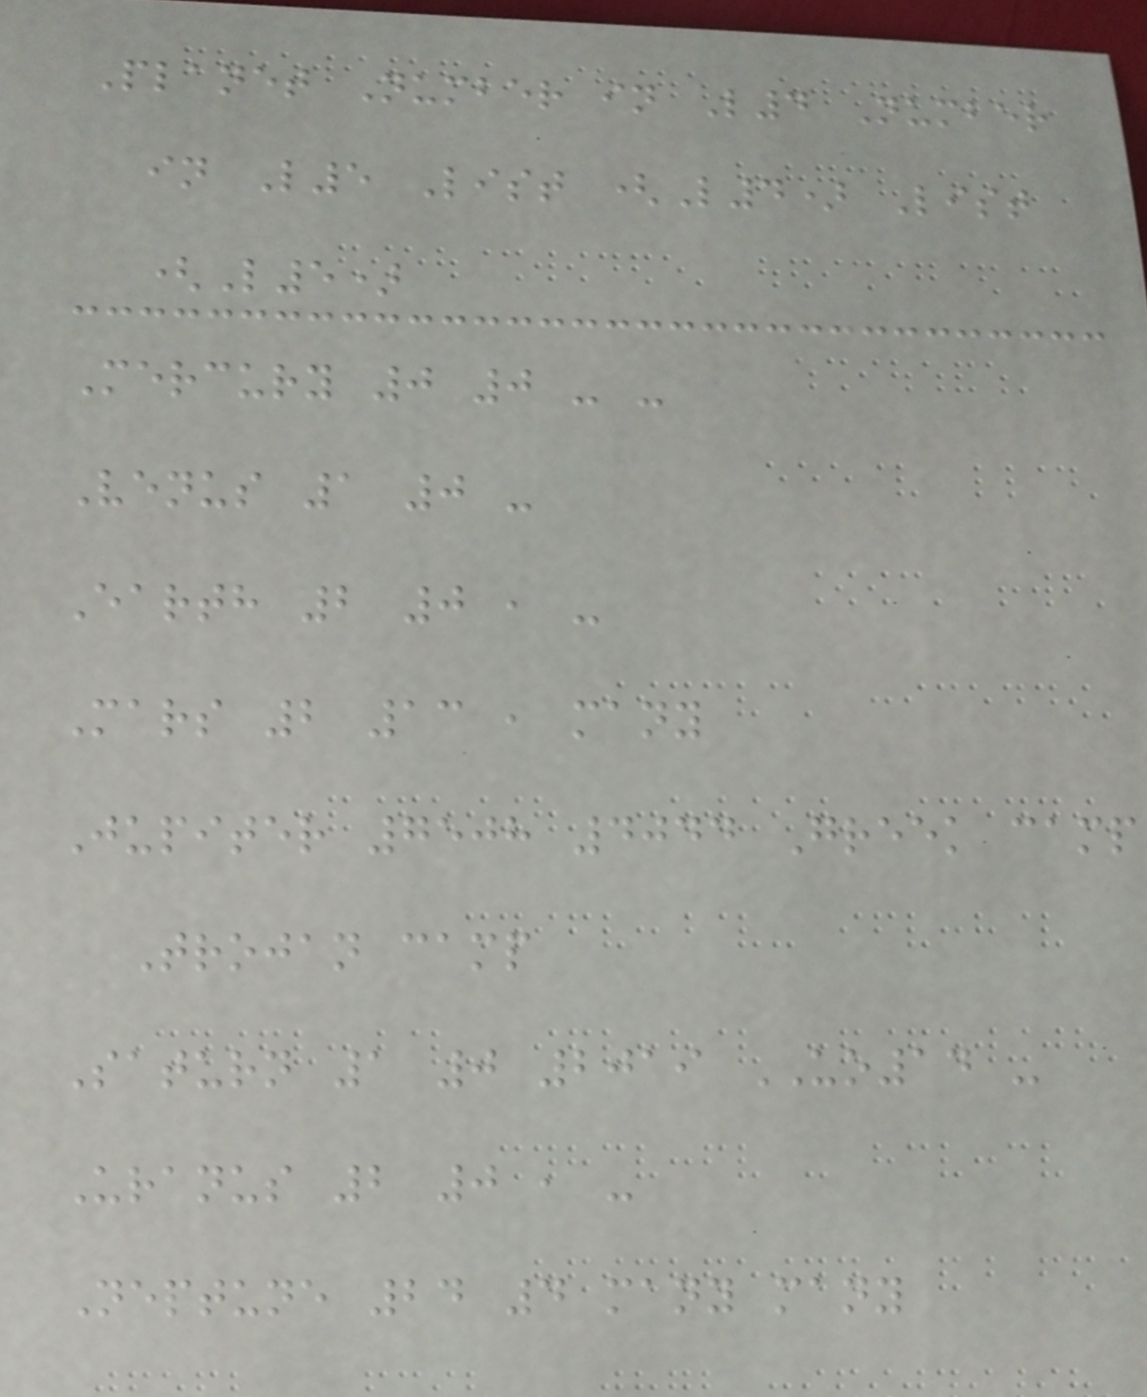Planet Number in L4 Number
in L5 List (L4) List
(L5)
Mercury 0 0 - -
Venus 1 0 -
Earth 2 0 , -
Mars 2 13 , many
Jupiter 7508 4044 Greek camp
Trojan camp
Saturn 1 0 2019 UO14 -
Uranus 2 0 , -
Neptune 24 4 many many
